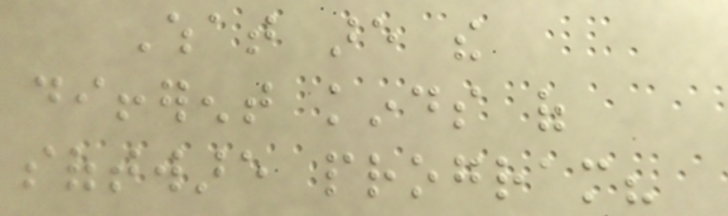What are the
different kinds of
software program?
